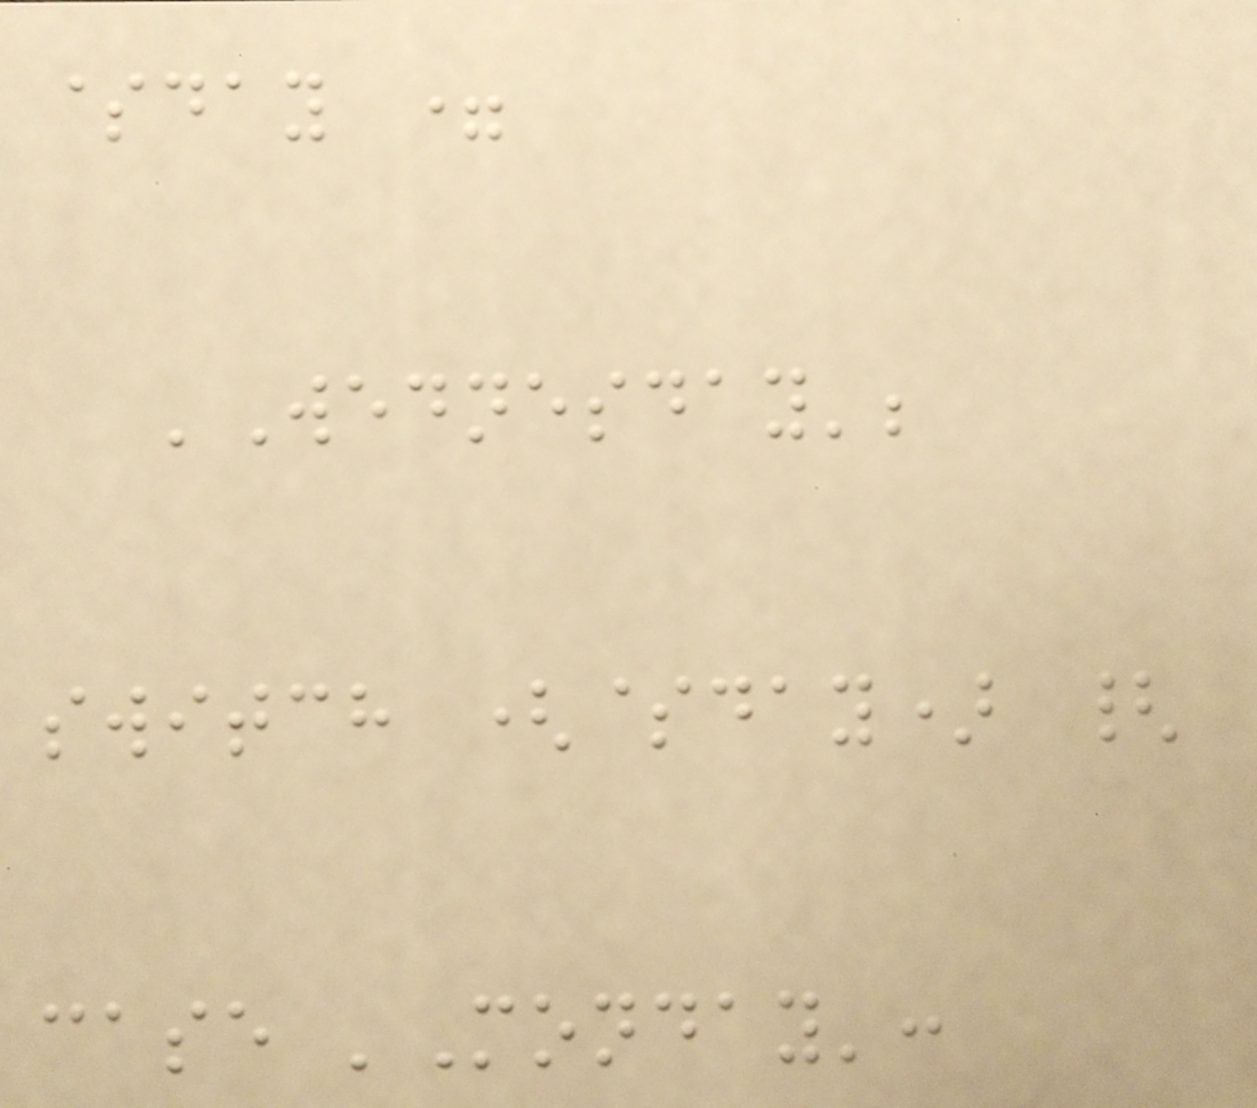$day =
'Wednesday';
switch ($day) {
case 'Monday':
